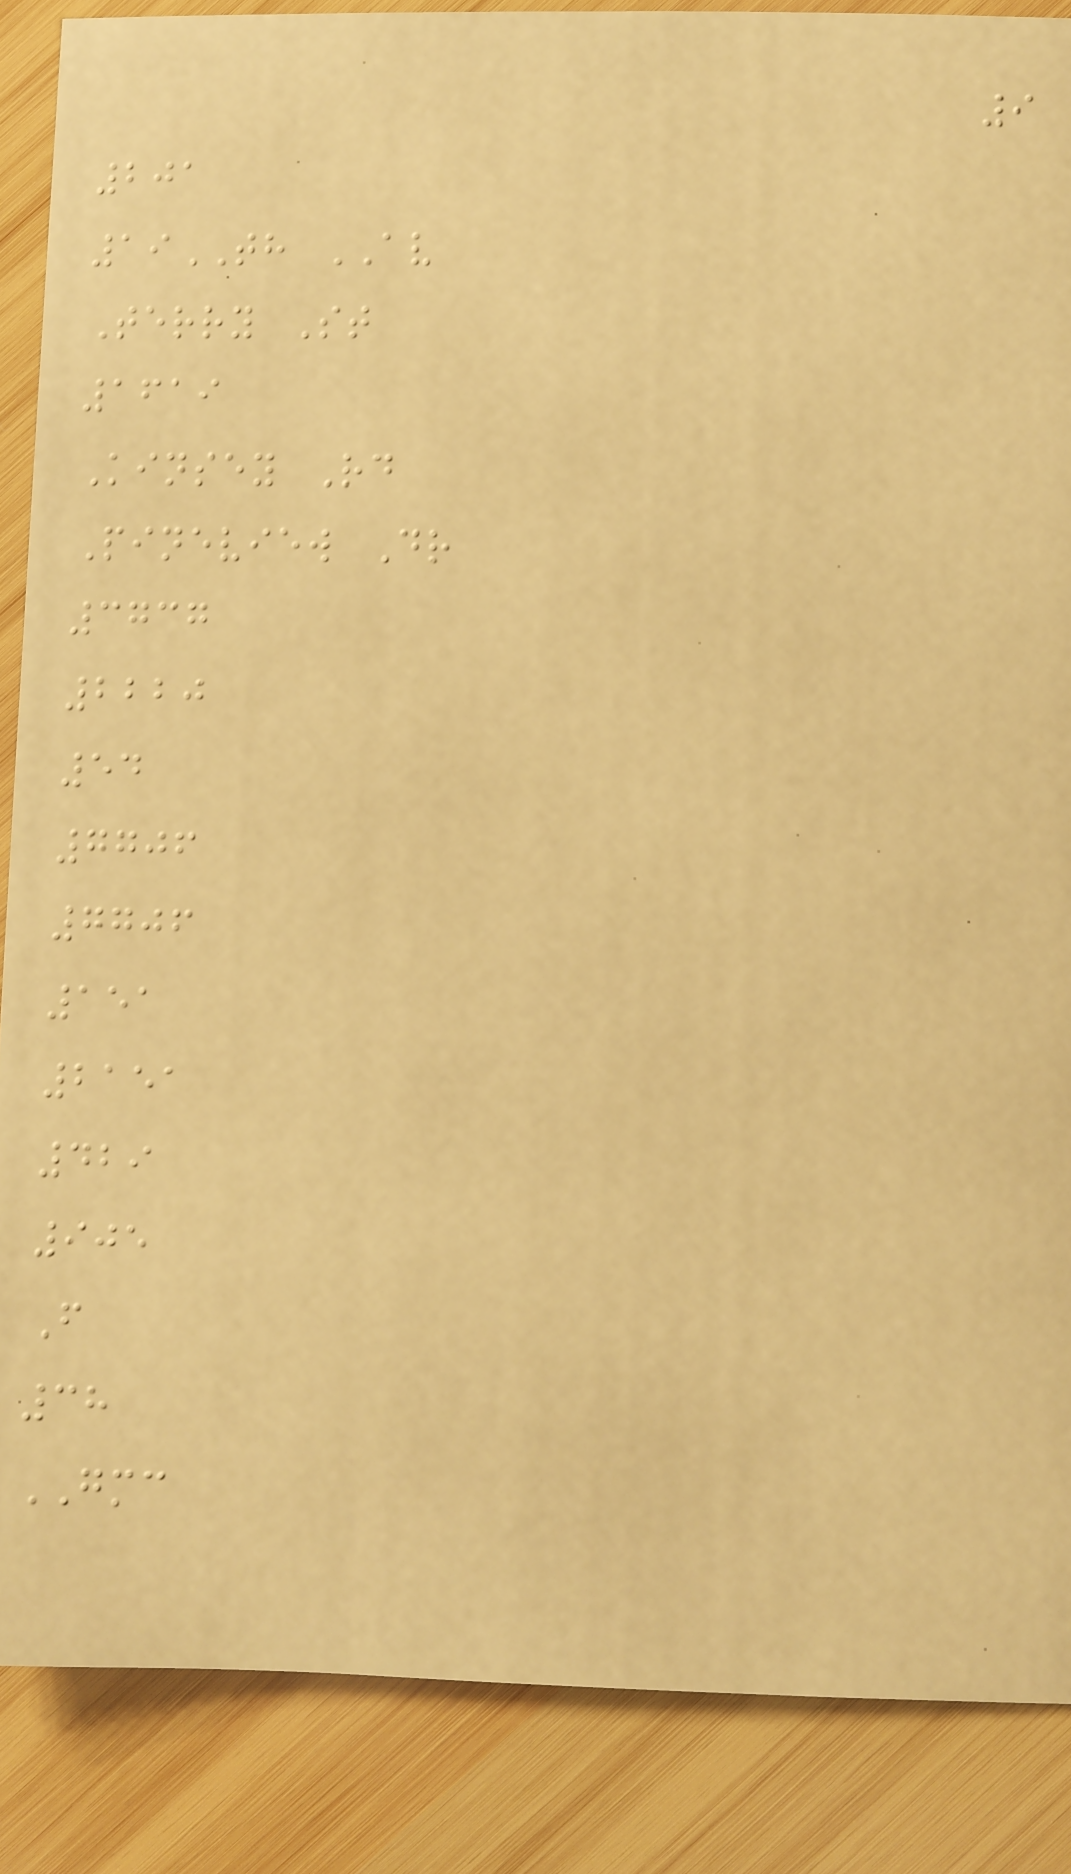9
201
19TH AV
Terry St
1619
Kinsey Rd
Pineview Dr
3737
2220
54
7706
7706
151
2151
429
905
F
38
GMC
